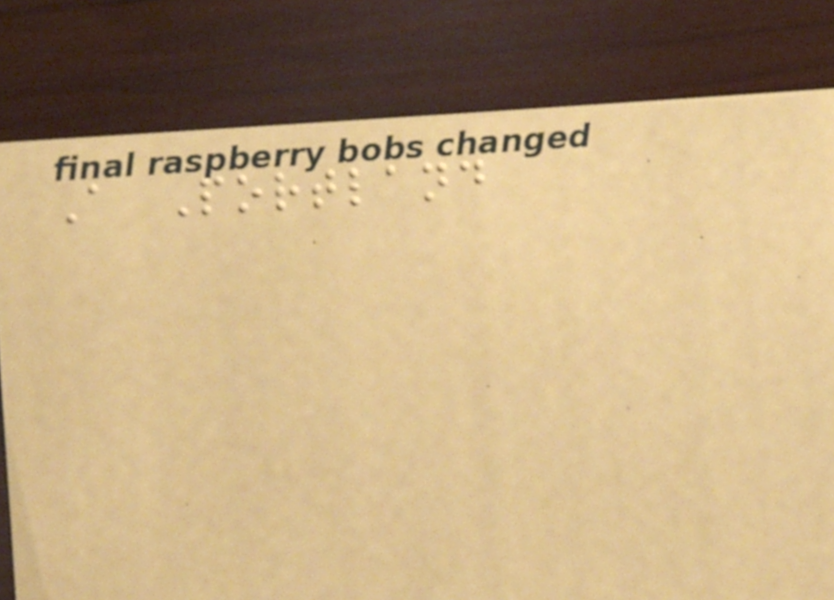A Portland
